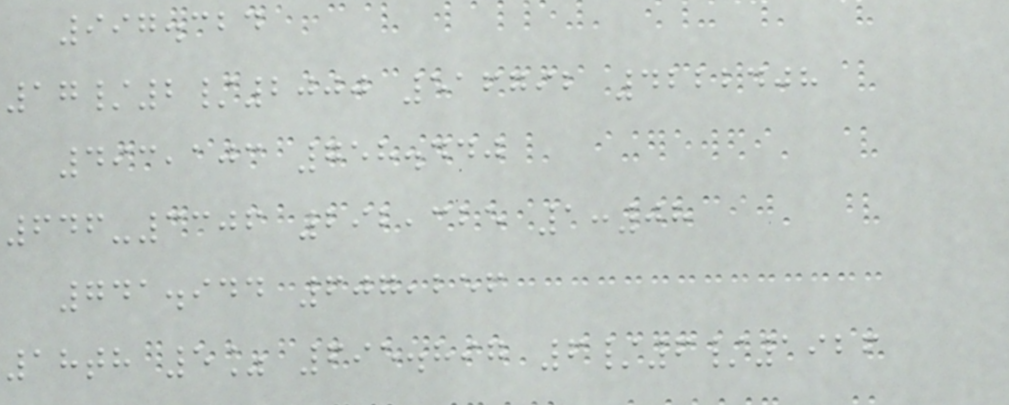997.324
17/2/2000 516792 4222408
493,103 758.440
646-3306 292,325 1:08
741.944 607,256
18th 5% 695.897 6/6/1926
